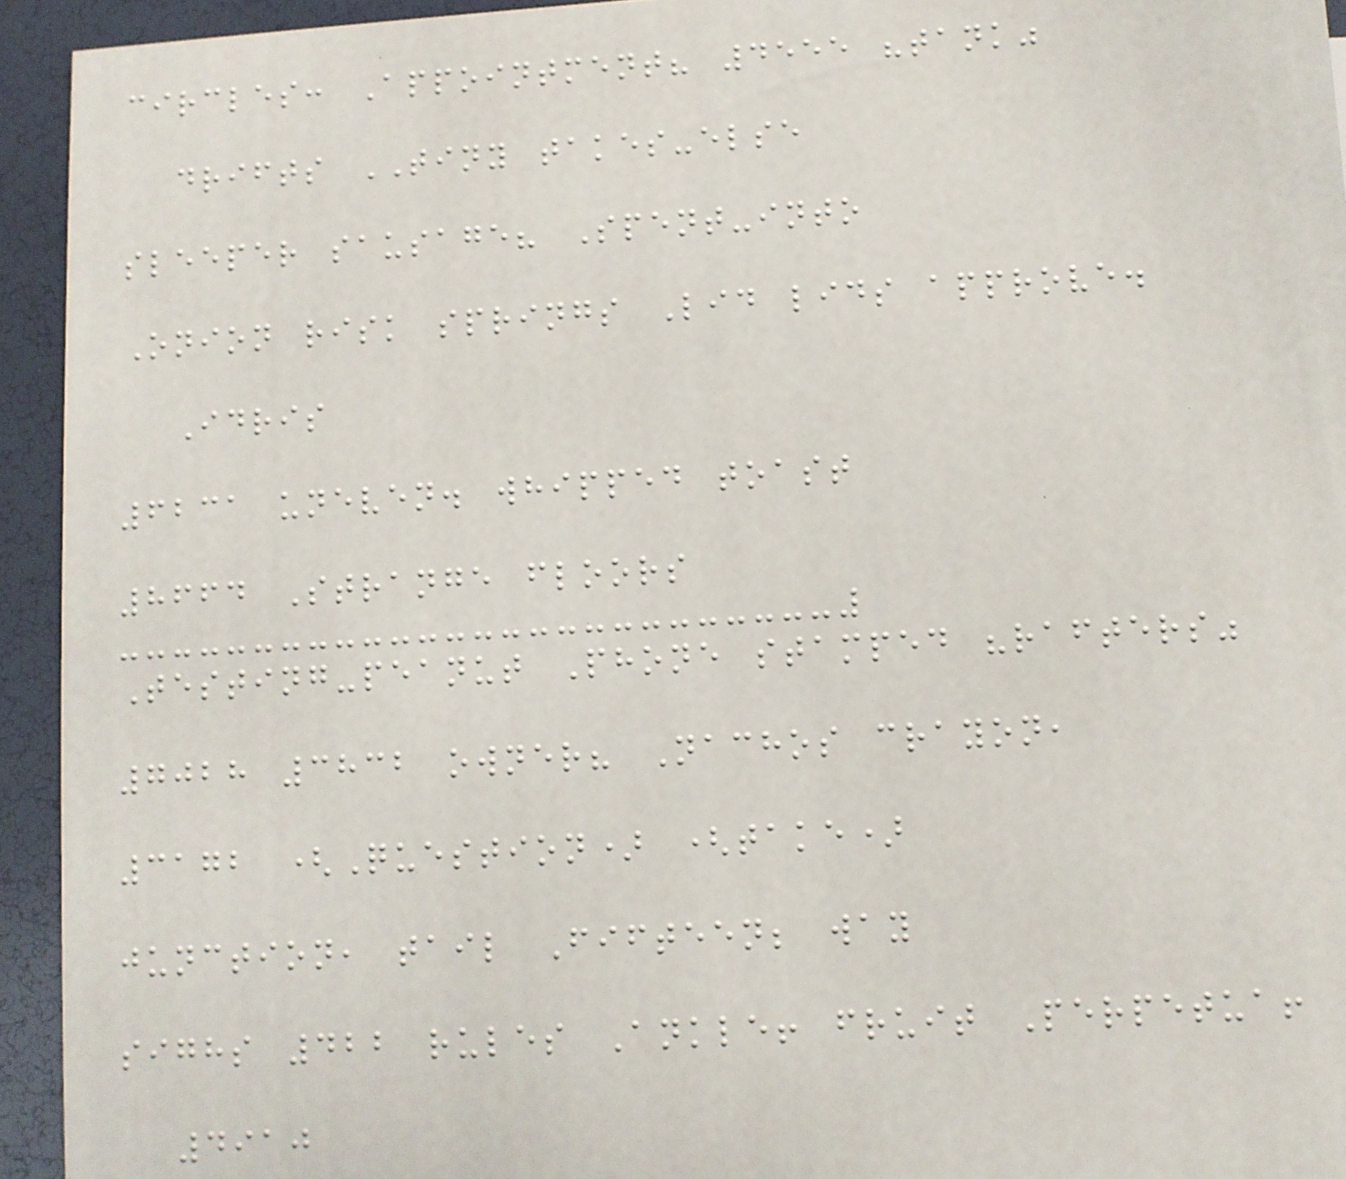circles: Appointment? 4555 "tank"
drifts TINY takes-else
sleeper sausage? Spent-into
Onion risk springs Lid lids approve.
Idris
6231 uneven. whipped toast
8664 Strange floors
Testing-peanut Phone stamped "rafters"
7028 3832 owner? Nachos crayon,
3172 (Question) (take)
junction, tail Fifteen; way
sighs 422 rules Ankle! fruit Perpetua!
4910
